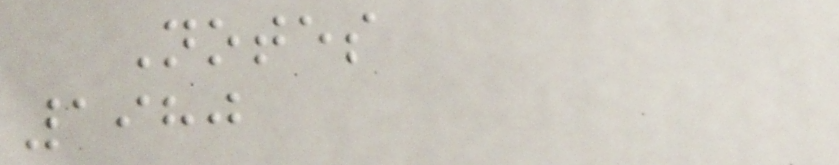Notes
1980
